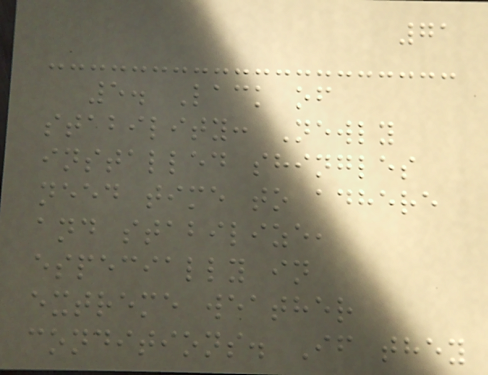71
5. Lack of
stability: Newly
installed shingles
need time to adhere
and stabilize,
especially in
extreme weather
conditions. If they
